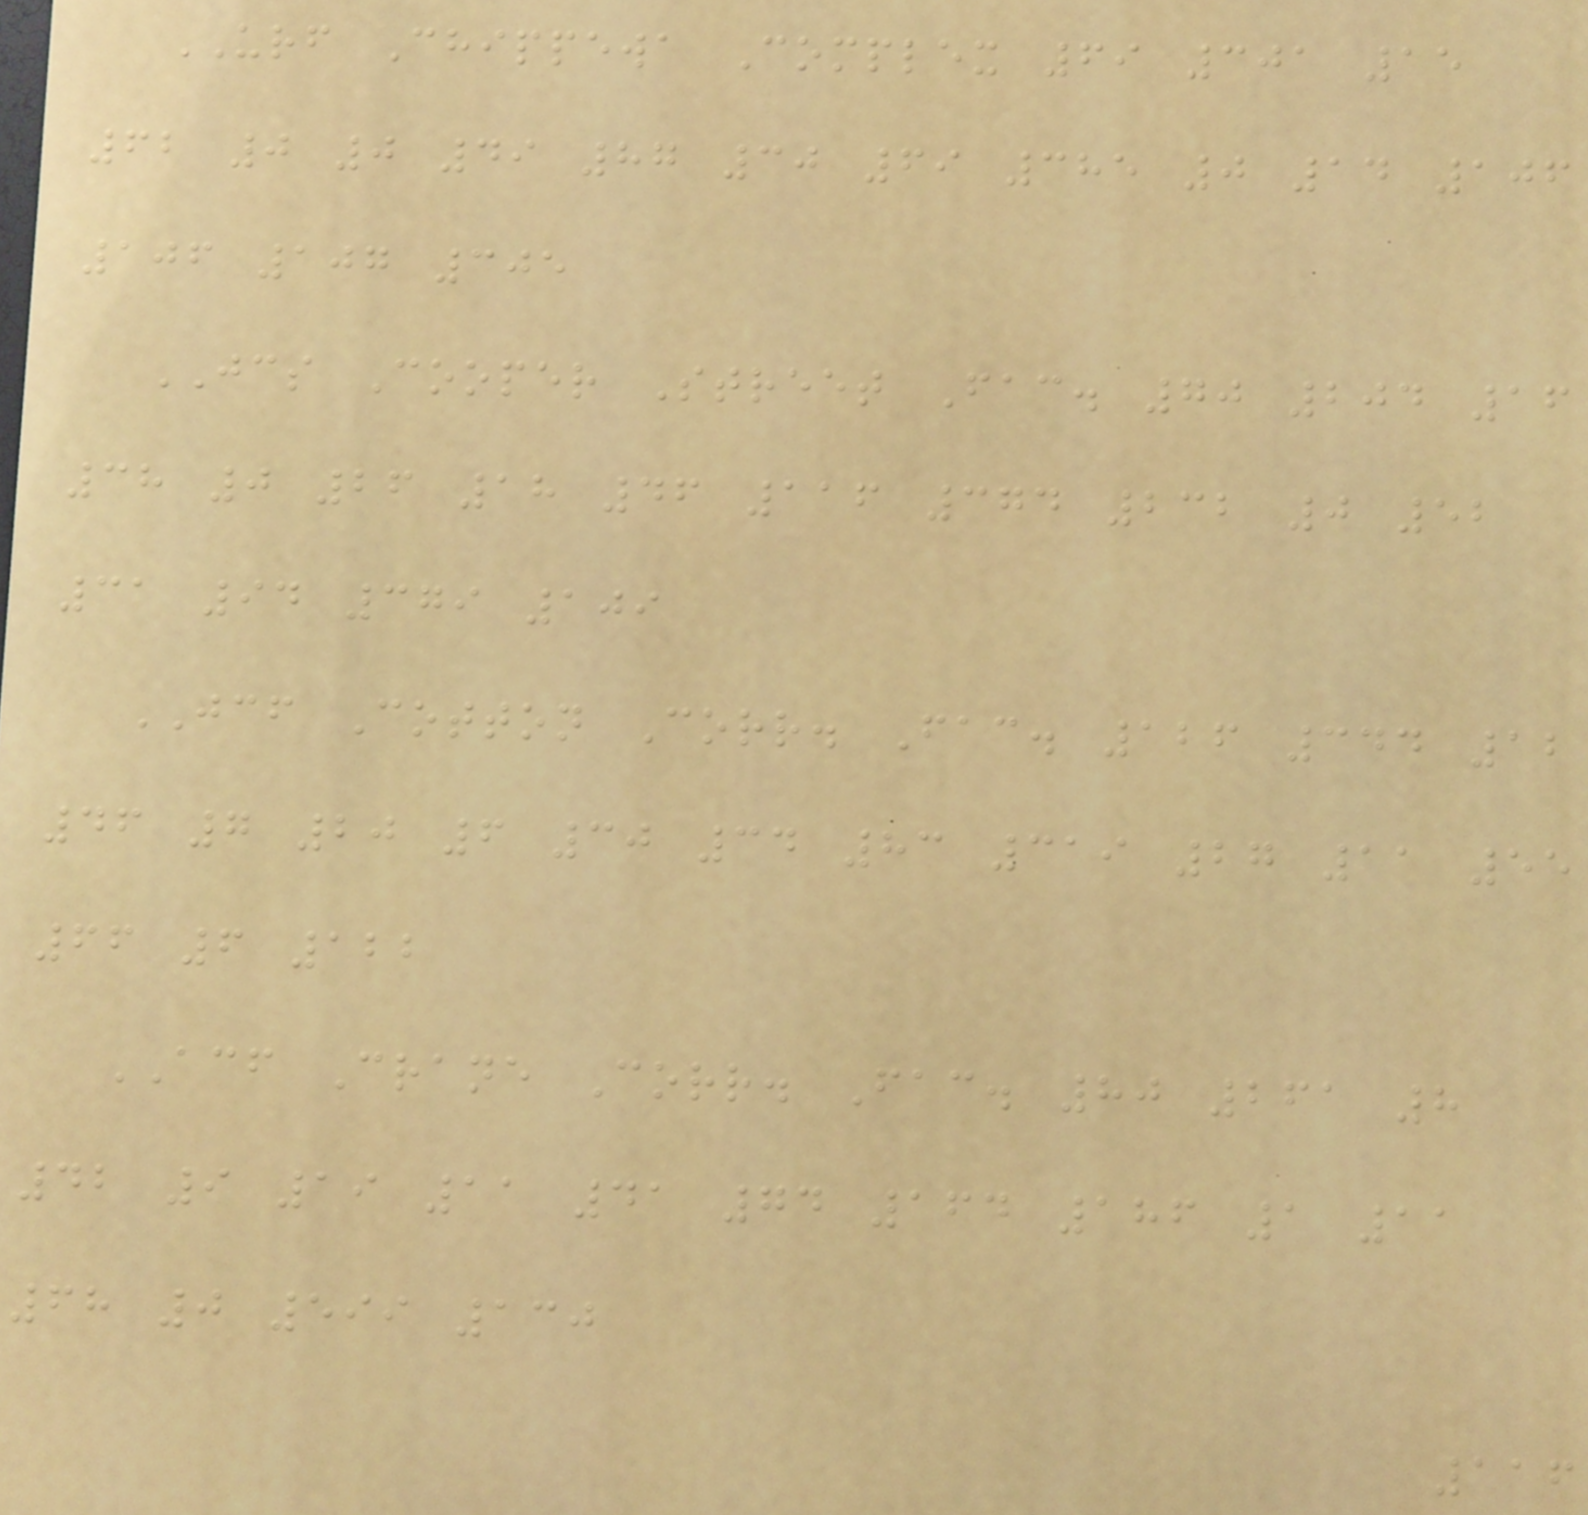URF Chippewa Complex 69 301 15
62 0 0 49 87 30 69 385 0 14 106
106 107 305
JCS Cooper Street Fac. 70 204 16
38 0 26 18 46 116 374 232 0 52
31 94 379 109
JCF Cotton Corr. Fac. 126 344 12
46 7 20 6 30 34 83 319 27 11 55
66 6 122
ACF Crane Corr. Fac. 80 261 8
42 9 19 11 41 74 164 186 1 11
68 0 599 130
116
